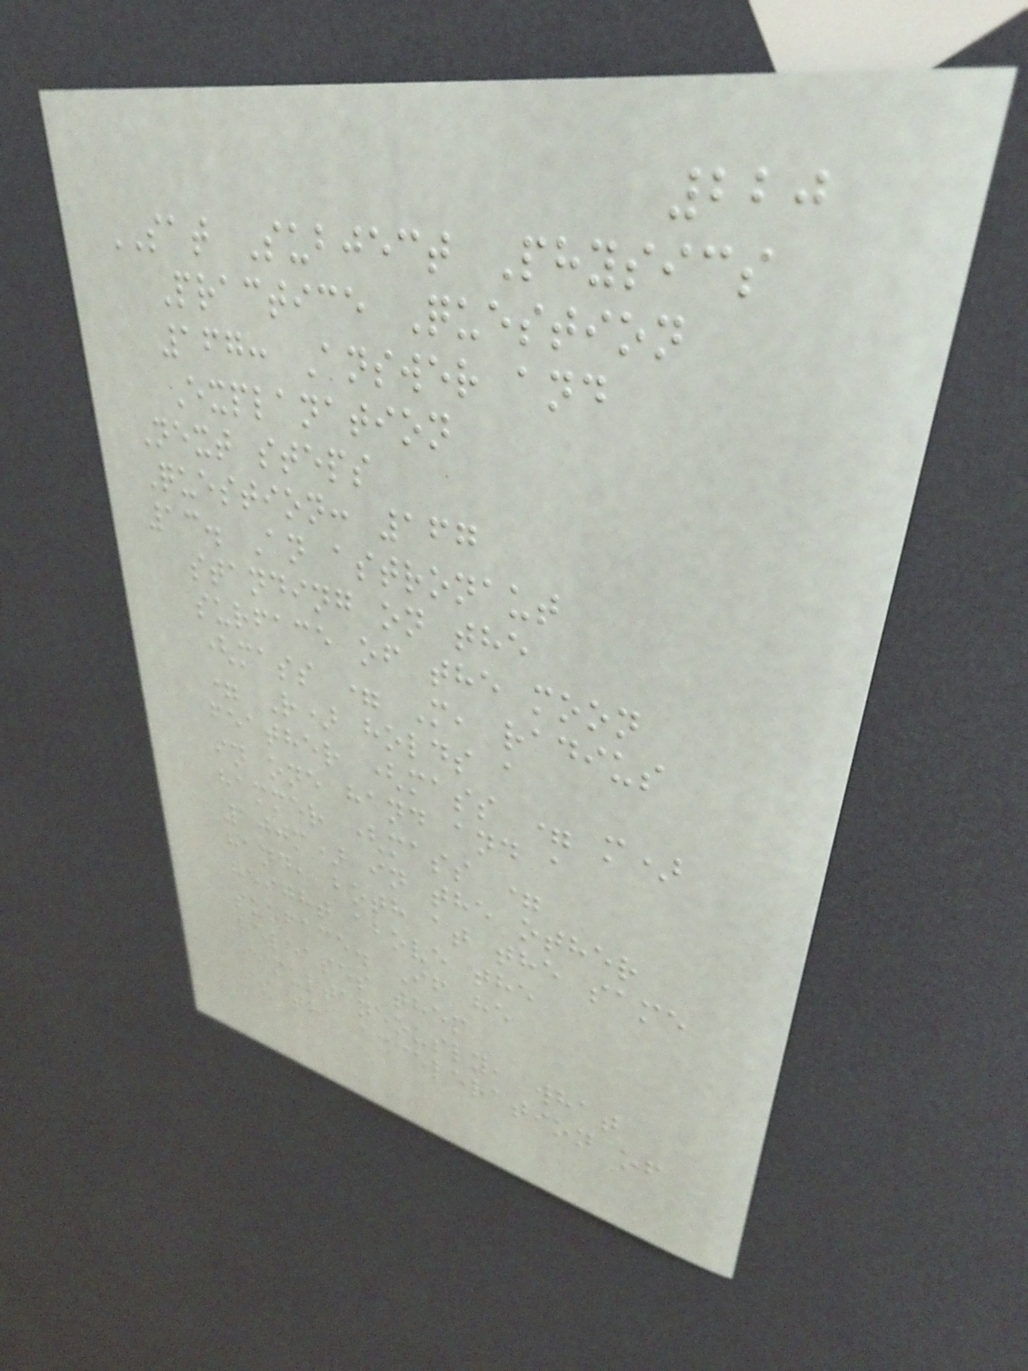220
SAT Subject Physics
Practice Question
167: Answer and
Explanation
Next steps
Question: 167
13. An astronaut
standing on the
surface of the moon
(mass = M, radius
= R) holds a
feather (mass = m)
in one hand and a
hammer (mass =
100m) in the other
hand, both at the same
height above the
surface. If he
releases them
simultaneously, what
is the acceleration of
